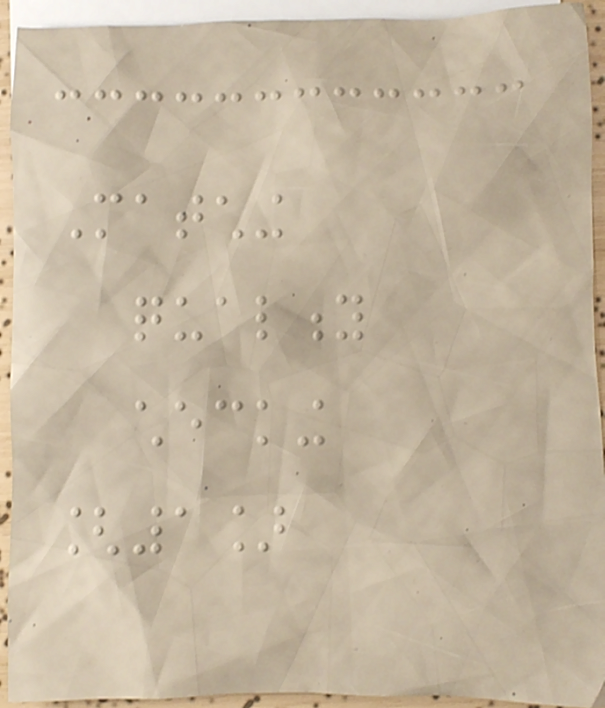Matching
quality
checking
[1]
